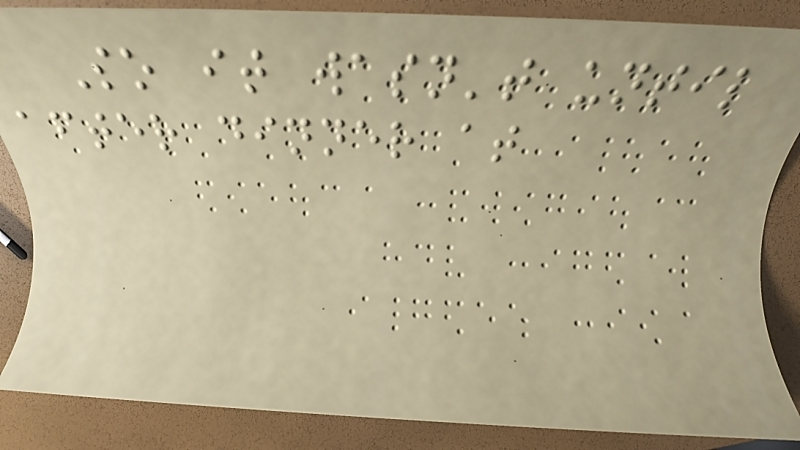So it wasn't until
after dinner at
